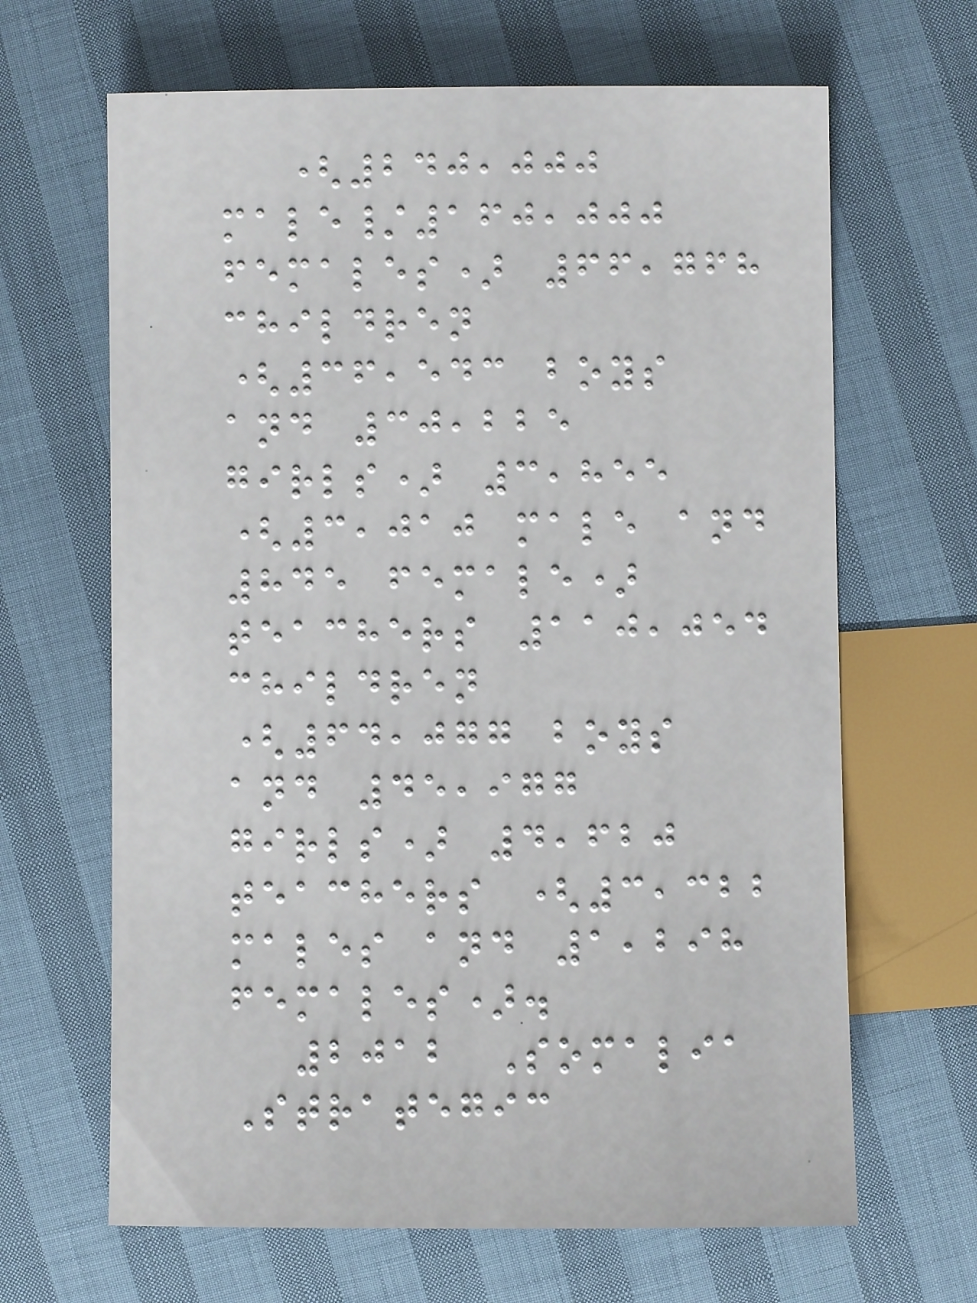(240,000
male/160,000
females) 66,768
children
(36,543 boys
and 30,225
girls) 3,855
(3,010 male and
845 female)
teachers 110,054
children
(64,077 boys
and 45,977
girls) 4,620
teachers (3,322
males and 1,298
females).
2012 Somalia
Strategic
